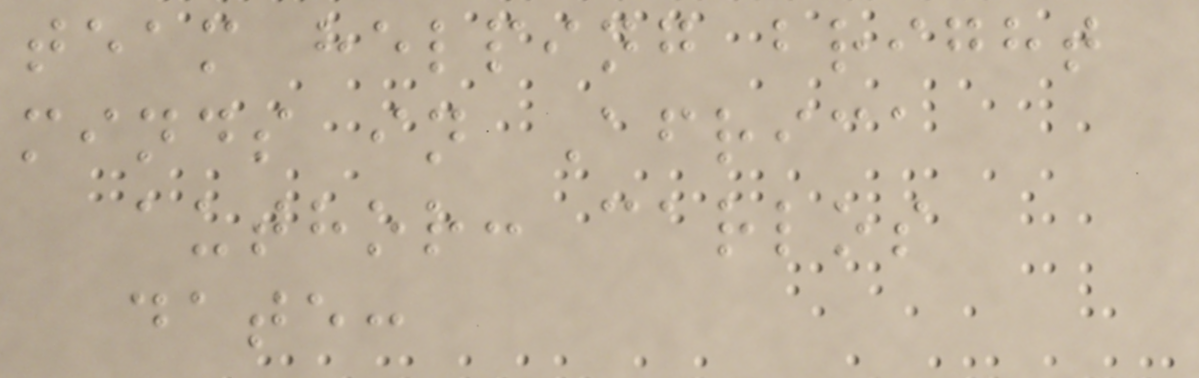team helping bright
minds in Africa
author: carlos
date:
